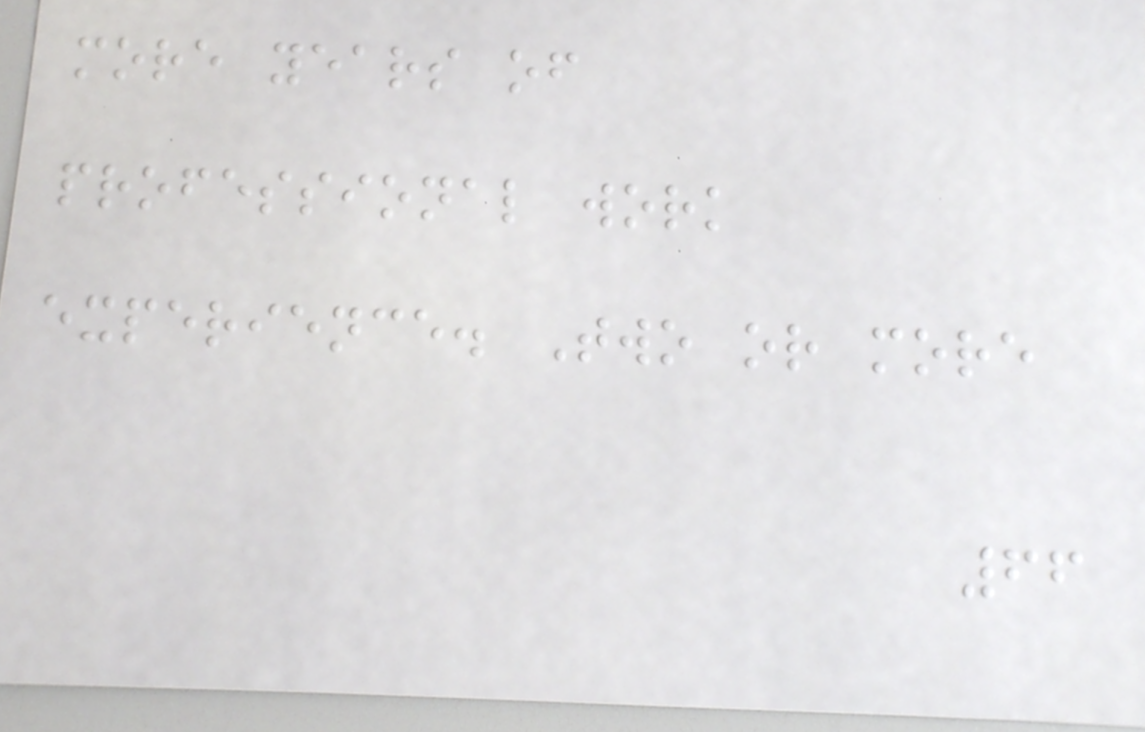more years of
professional work
experience. Two or more
66
